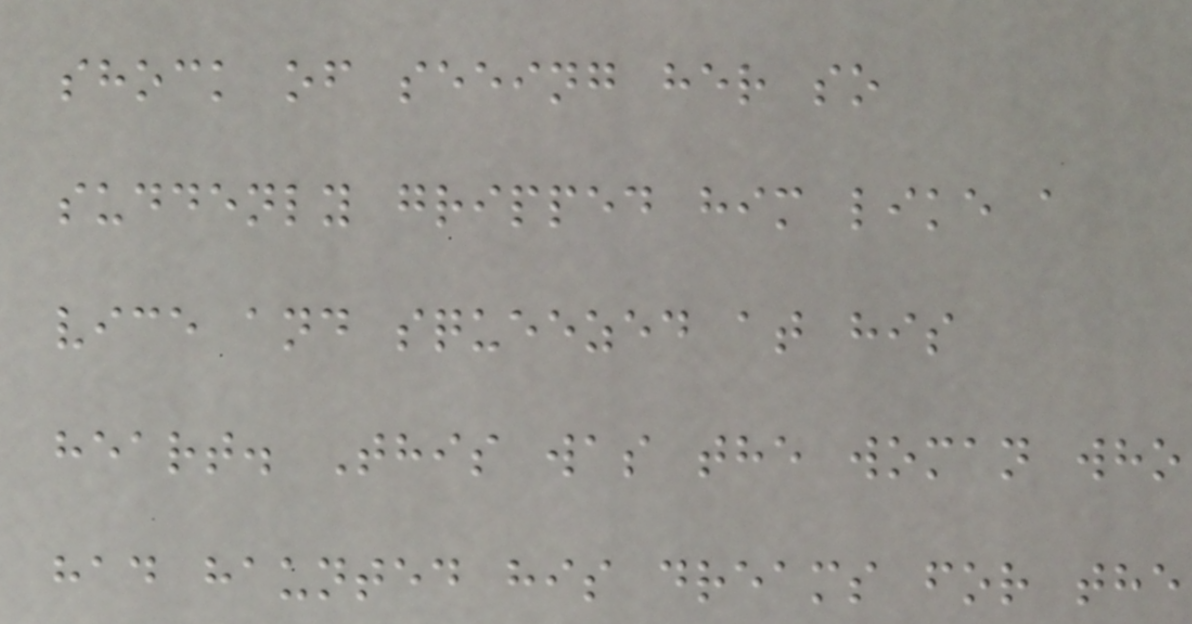shock of seeing her so
suddenly gripped him like a
vice and squeezed at his
heart. This was the woman who
had haunted his dreams for the
